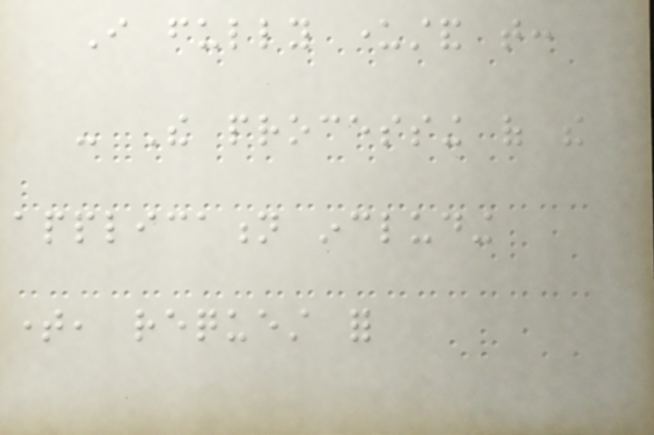I fully understand that:
- The processing of the
application including
time, request for
